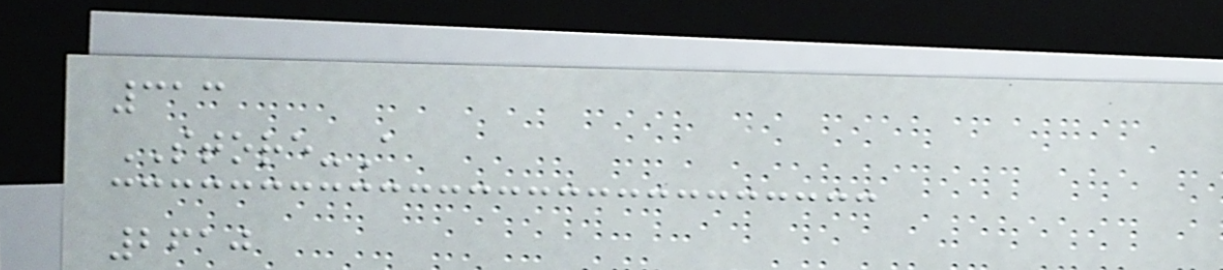313
STORE-A
2610
